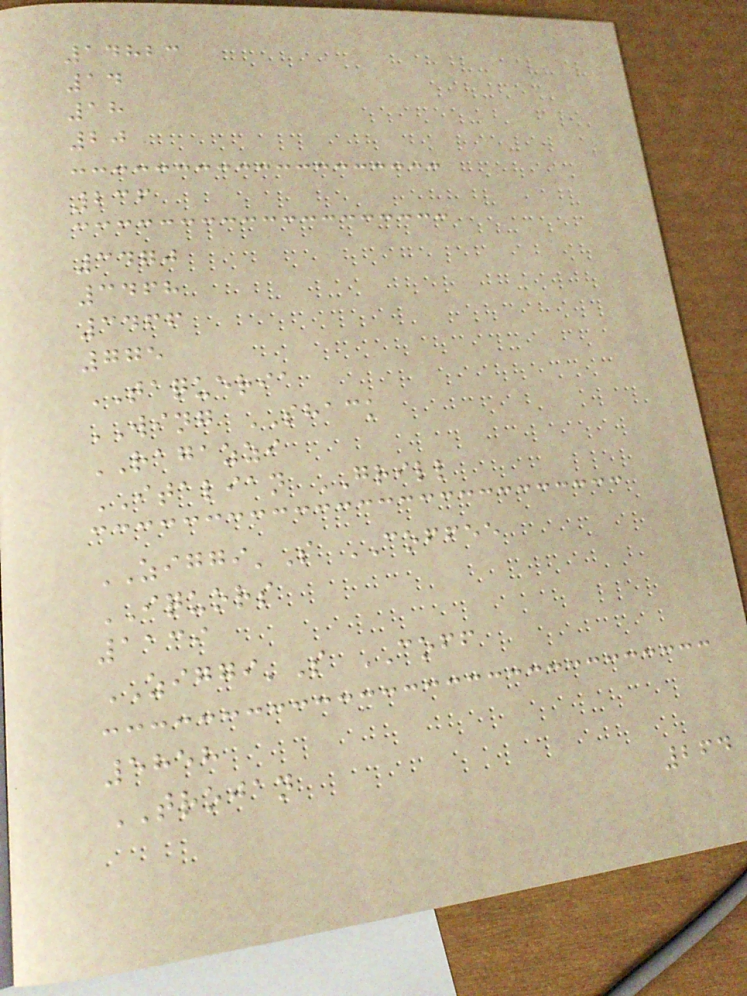14823
14
18
20
236
3470
3468
3466
775
TAQUERIA
WING SHACK
RAGAZZI
ITALIAN GRILL
ZIGGI'S COFFEE
IQUORS
1139
ZIGGI'S COFF
5858
TROJAN
264
